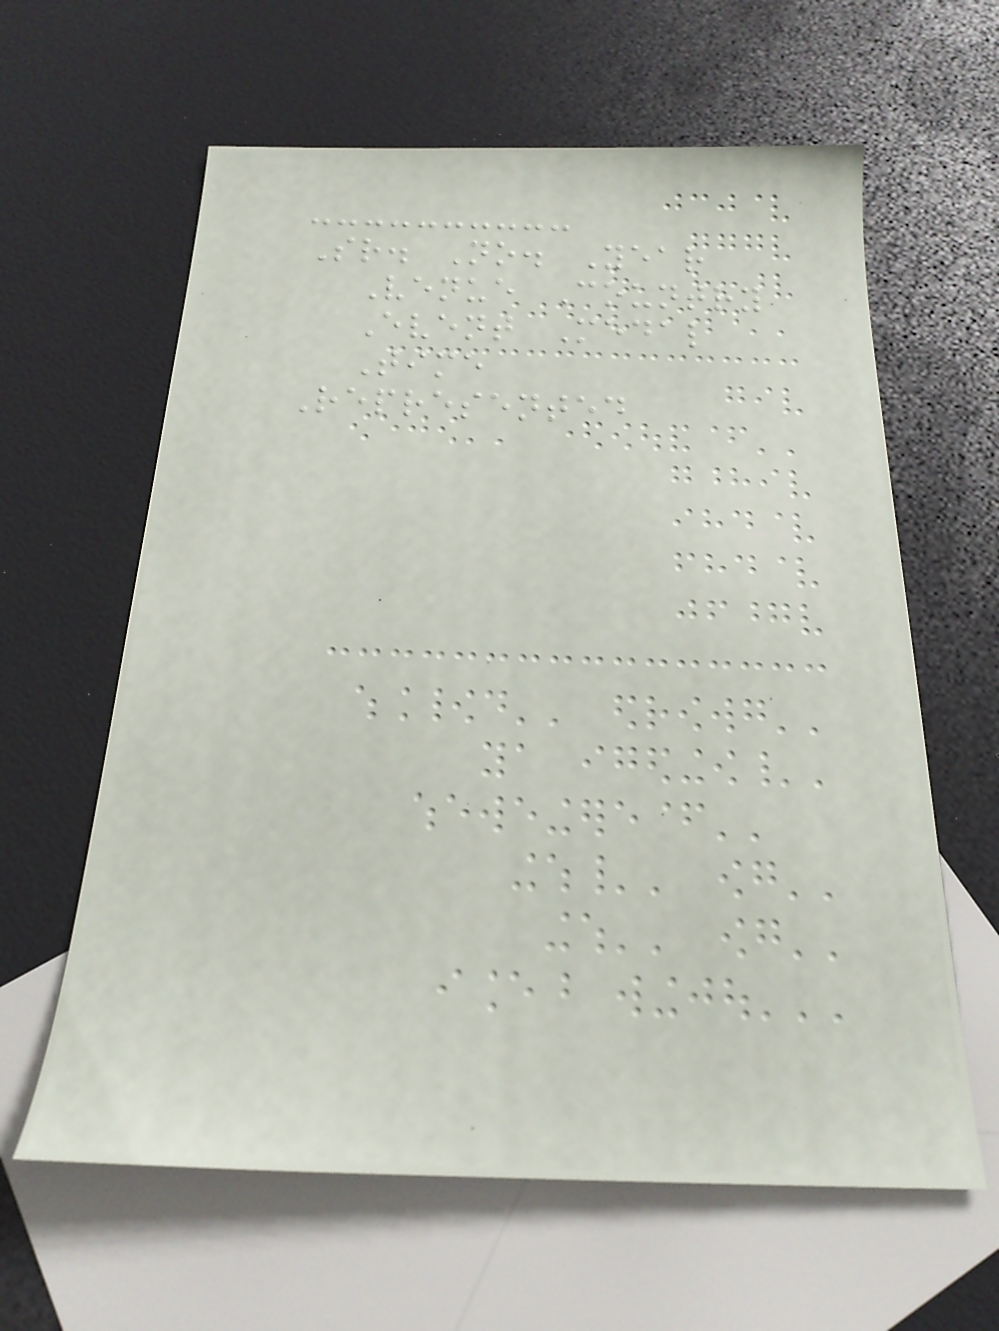Sr. No. Year
Venue Country
Event Medal
Time
Represented
